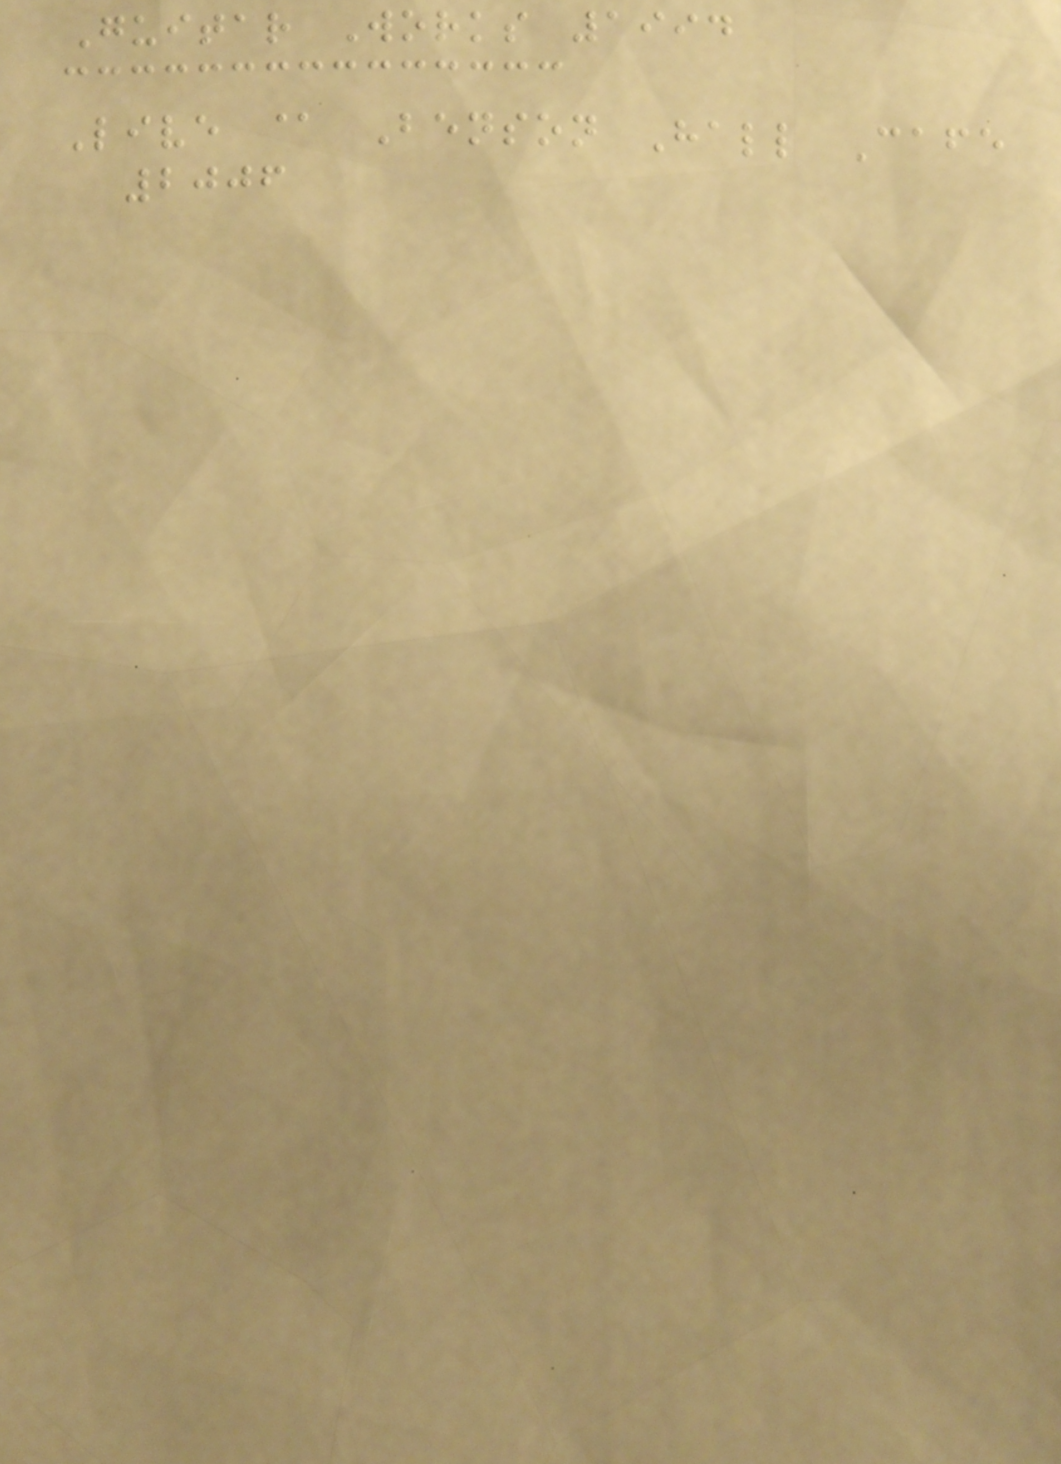Guitar Works 1994
Live @ Benson Hall Cafe
2006
